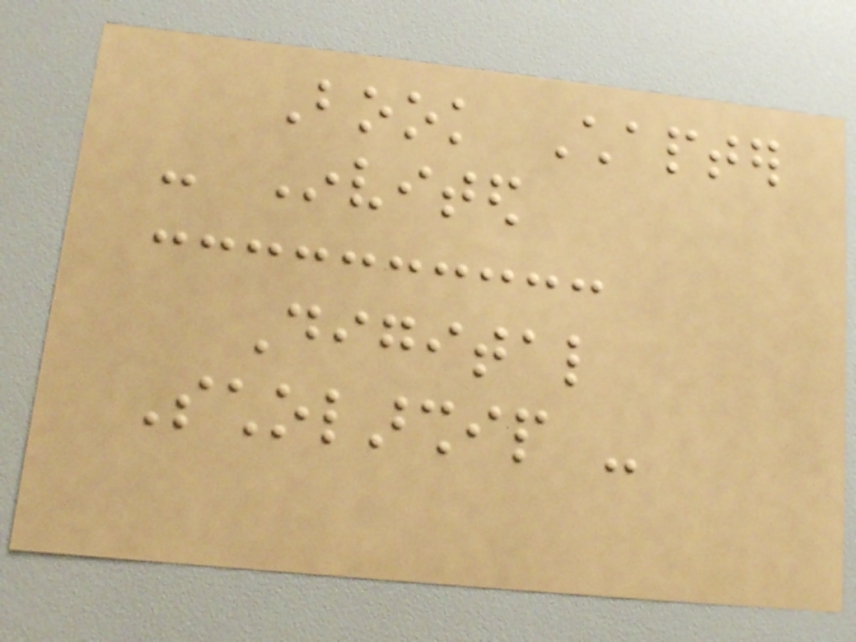Book Chapter
- Invited
Digital
Scholarship -
